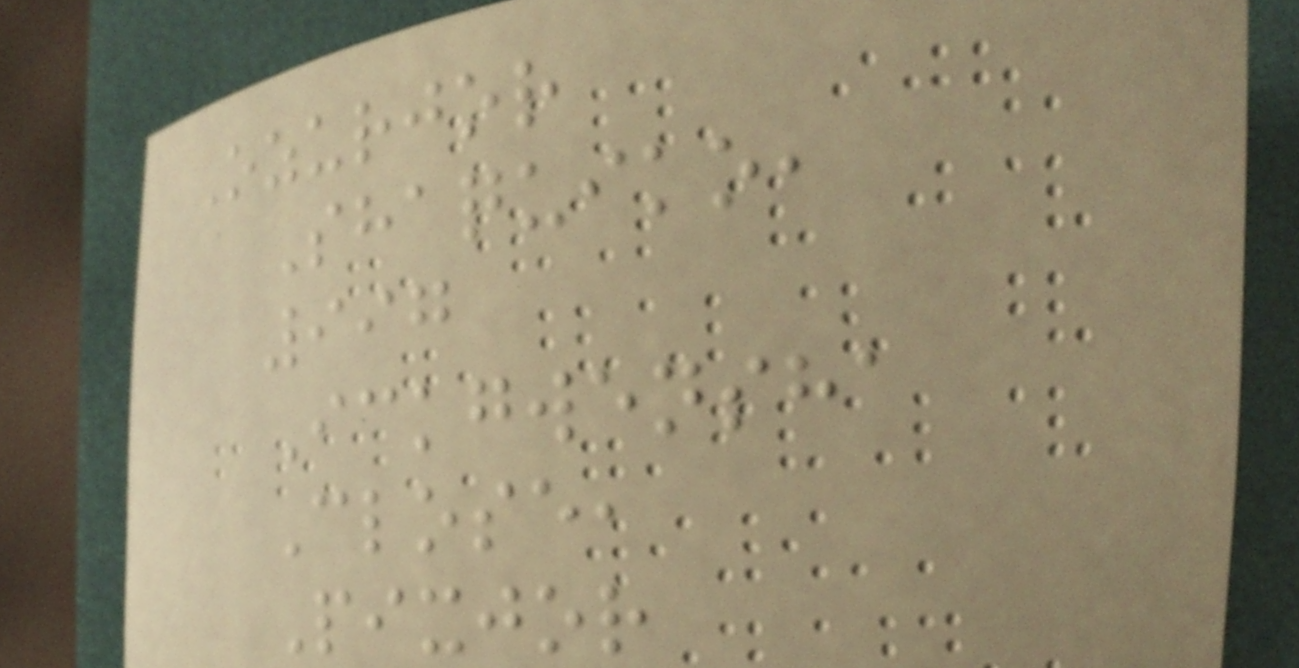Ozurjor
Shaquiko,
997
Ickgwensha
Close,
Pixjor
